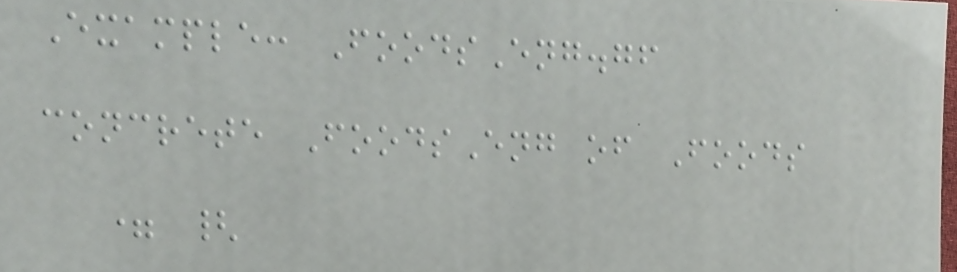Example: FoodsEng.gf
concrete FoodsEng of Foods
= {
